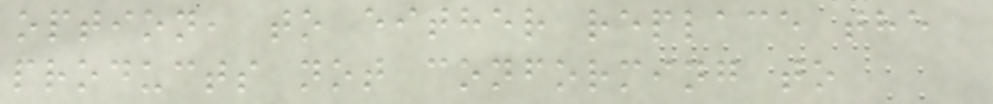option, to either replace the
products not conforming to
